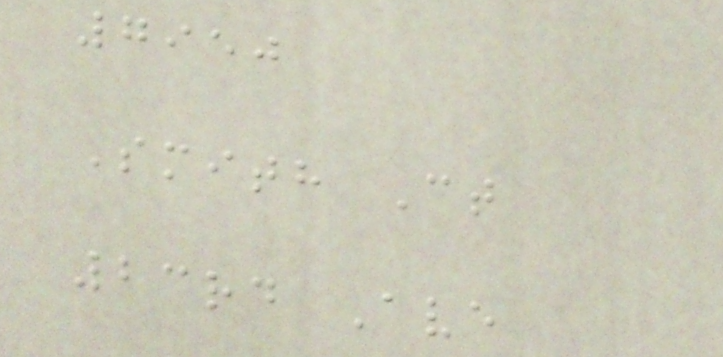7950
Smith Ct
23rd Ave
